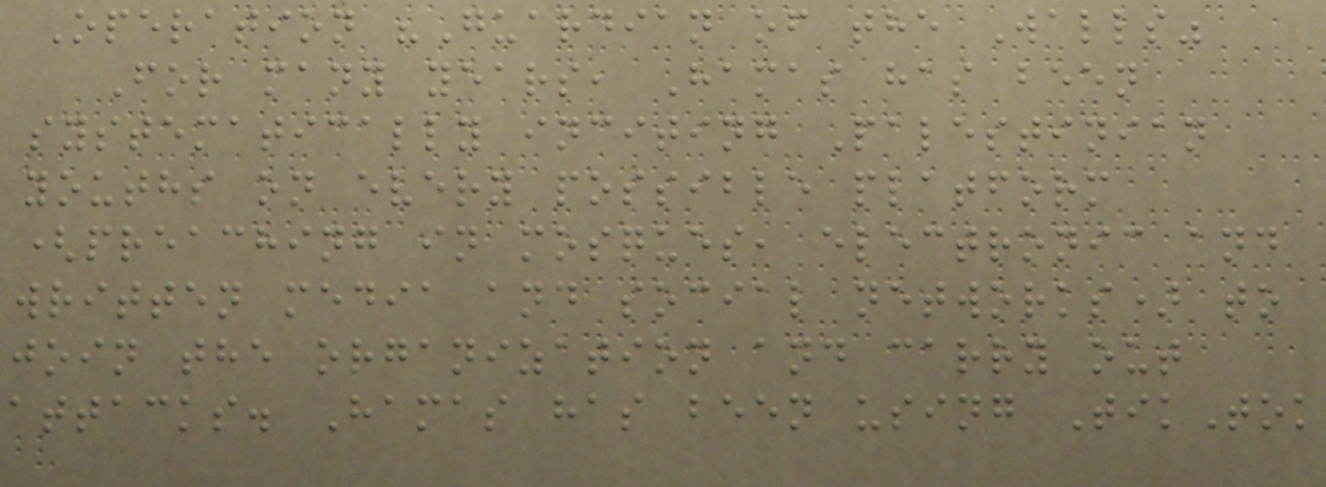Operation "Guardian of the Walls"
For many years, Hamas has been
systematically inciting Palestinian
youths on every possible platform
(preaching in mosques, electronic and
written media and social networks) to
join the organization and carry out
attacks. Hamas has been using TikTok
